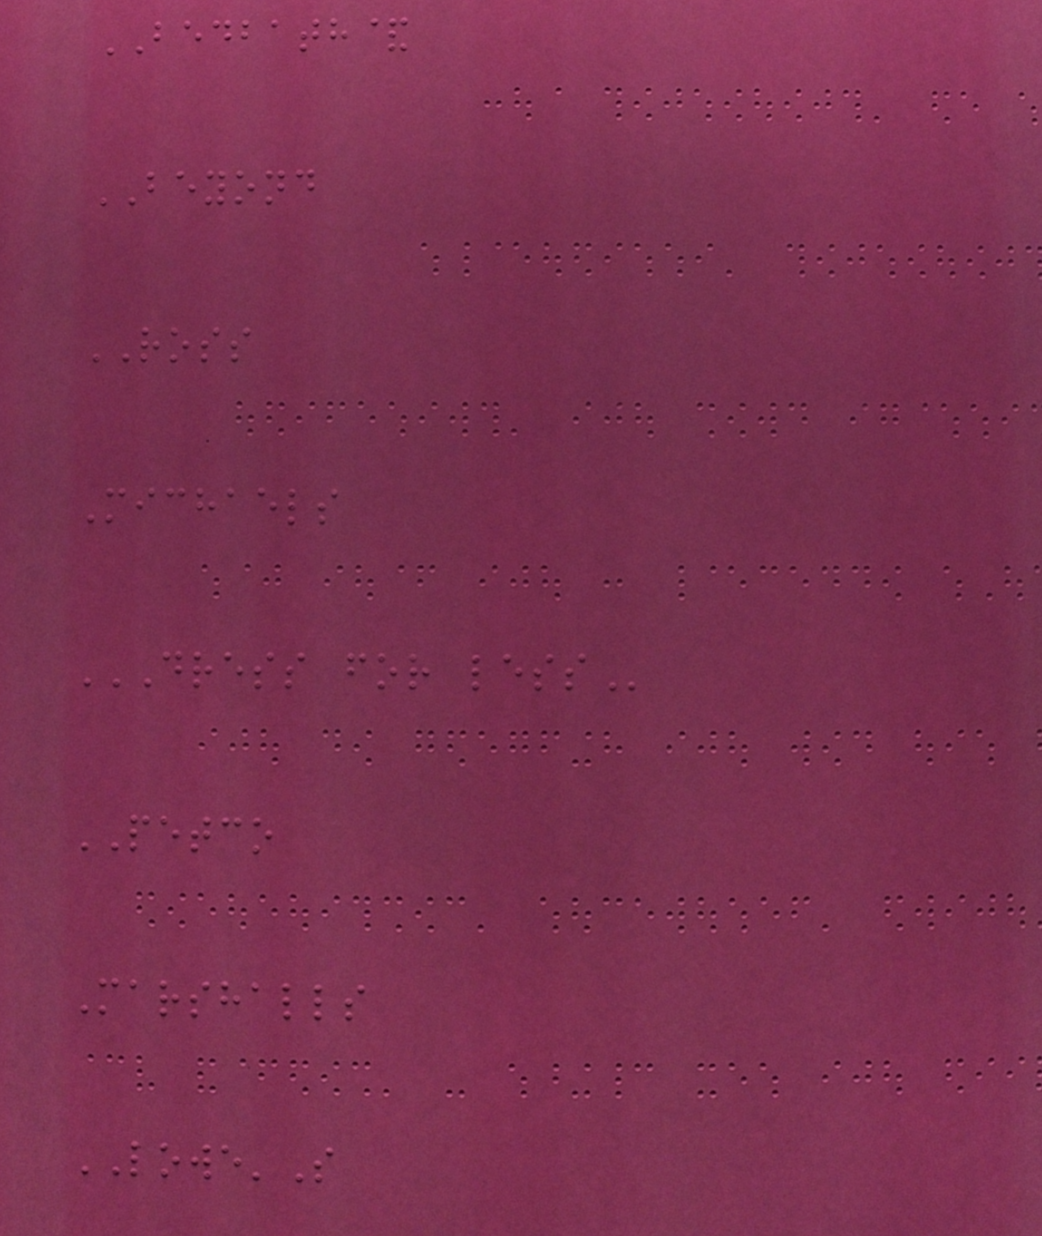BEDBATH&
BEYOND
ROSS
Michaels
DRESS FOR LESS
PETCO
Marshalls
LOWE'S
